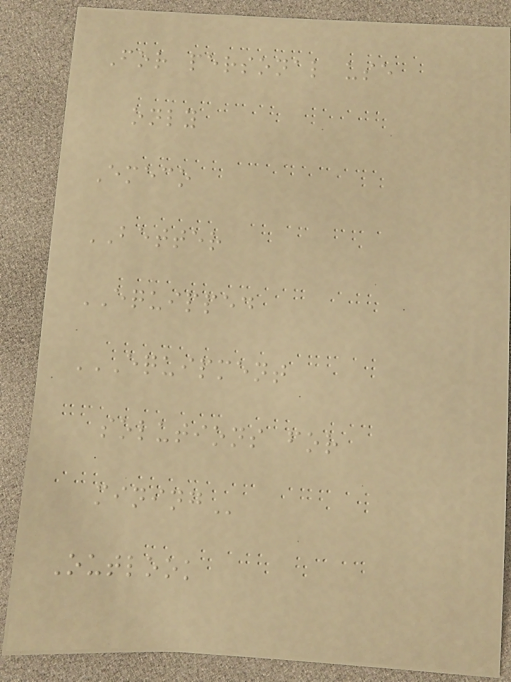For personal use
only
Emeco
BETTER
EQUIPPED
EQUIPMENT
SOLUTIONS FOR
MINING
Outlook
